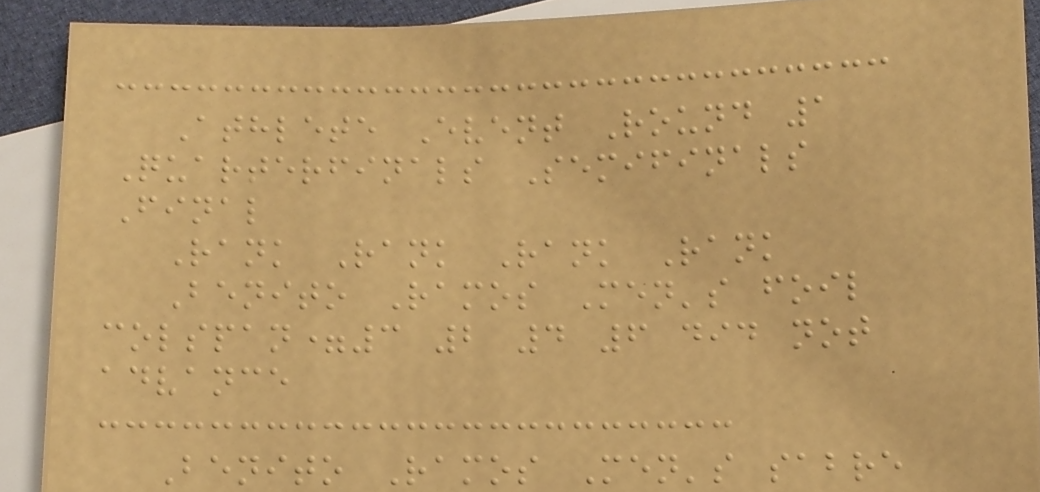Athlete Event Round 1
Quarterfinals Semifinals
Final
Rank Rank Rank Rank
Benito Ramos Men's foil
colspan=3 2 4 6 did not
advance
Benito Ramos Men's sabre
